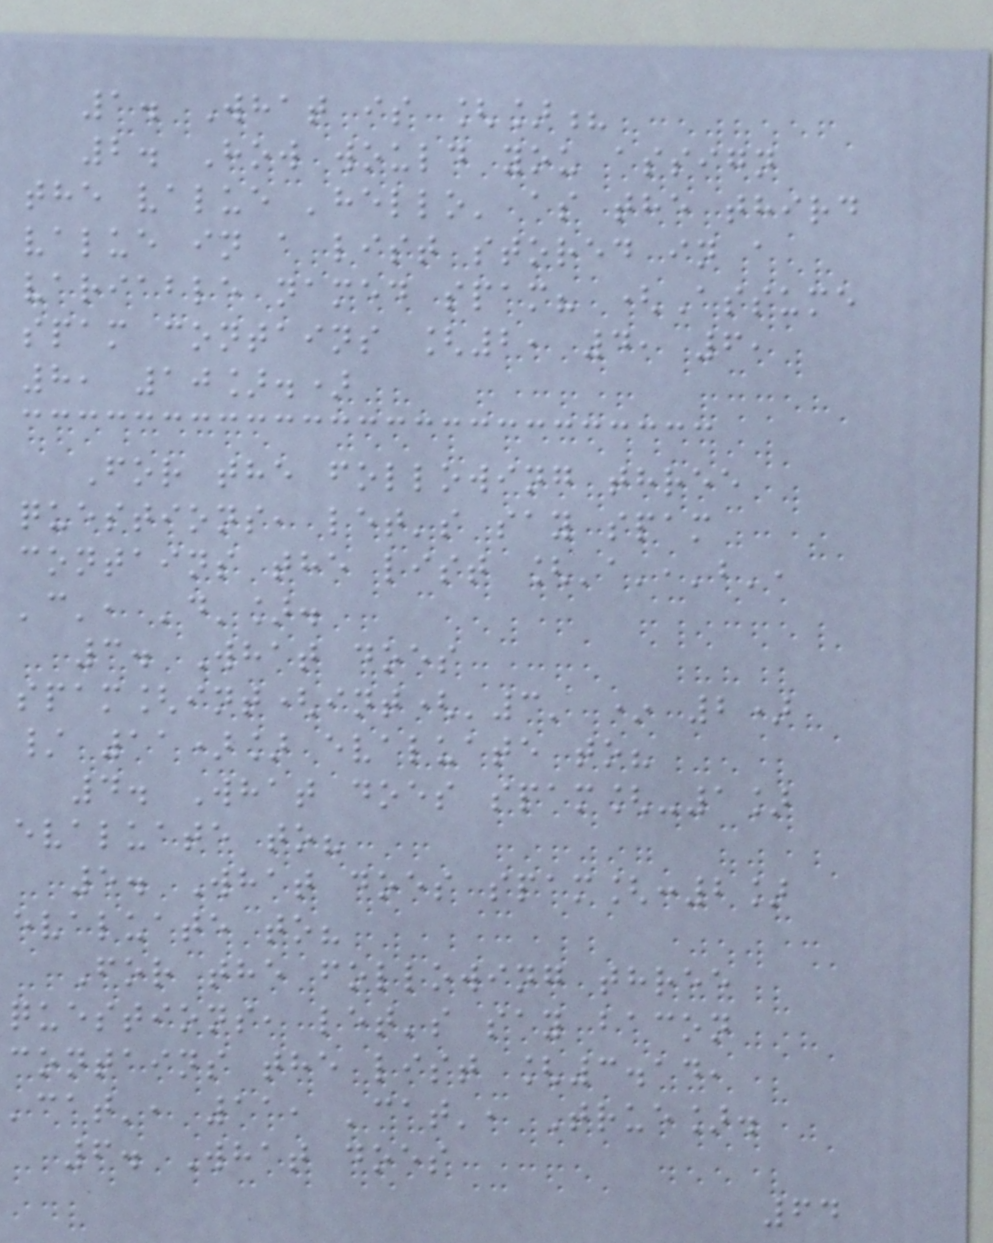1. What is []?
2. How would you assign
the value 'hello' as the third
value in a list stored in a
variable named spam? (Assume
spam contains [2, 4, 6,
8, 10].)
For the following three
questions, let's say spam
contains the list ['a','b',
'c', 'd'].
3. What does
spam[int(int('3' * 2)
/ 11)] evaluate to?
4. What does spam[-1]
evaluate to?
5. What does spam[:2]
evaluate to?
For the following three
questions, let's say bacon
contains the list [3.14,
'cat', 11, 'cat', True].
6. What does
64
